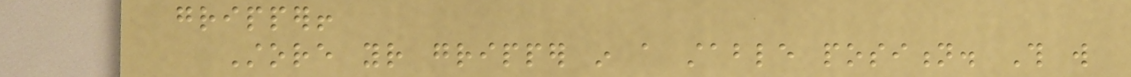gripper!
Store your gripper in a stable position. This will
